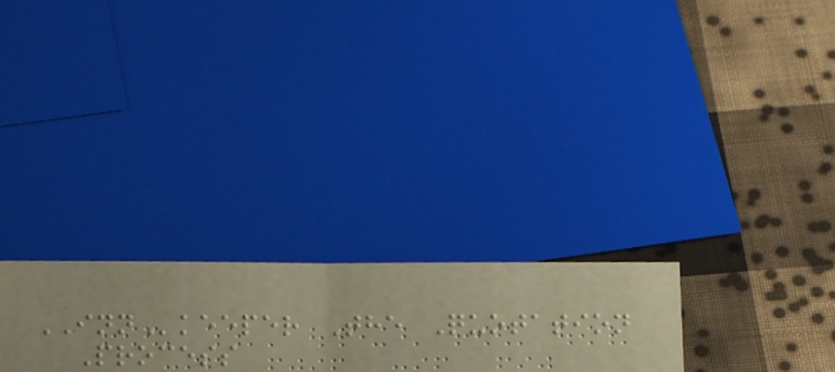INNkeeper The Quotation
Process
